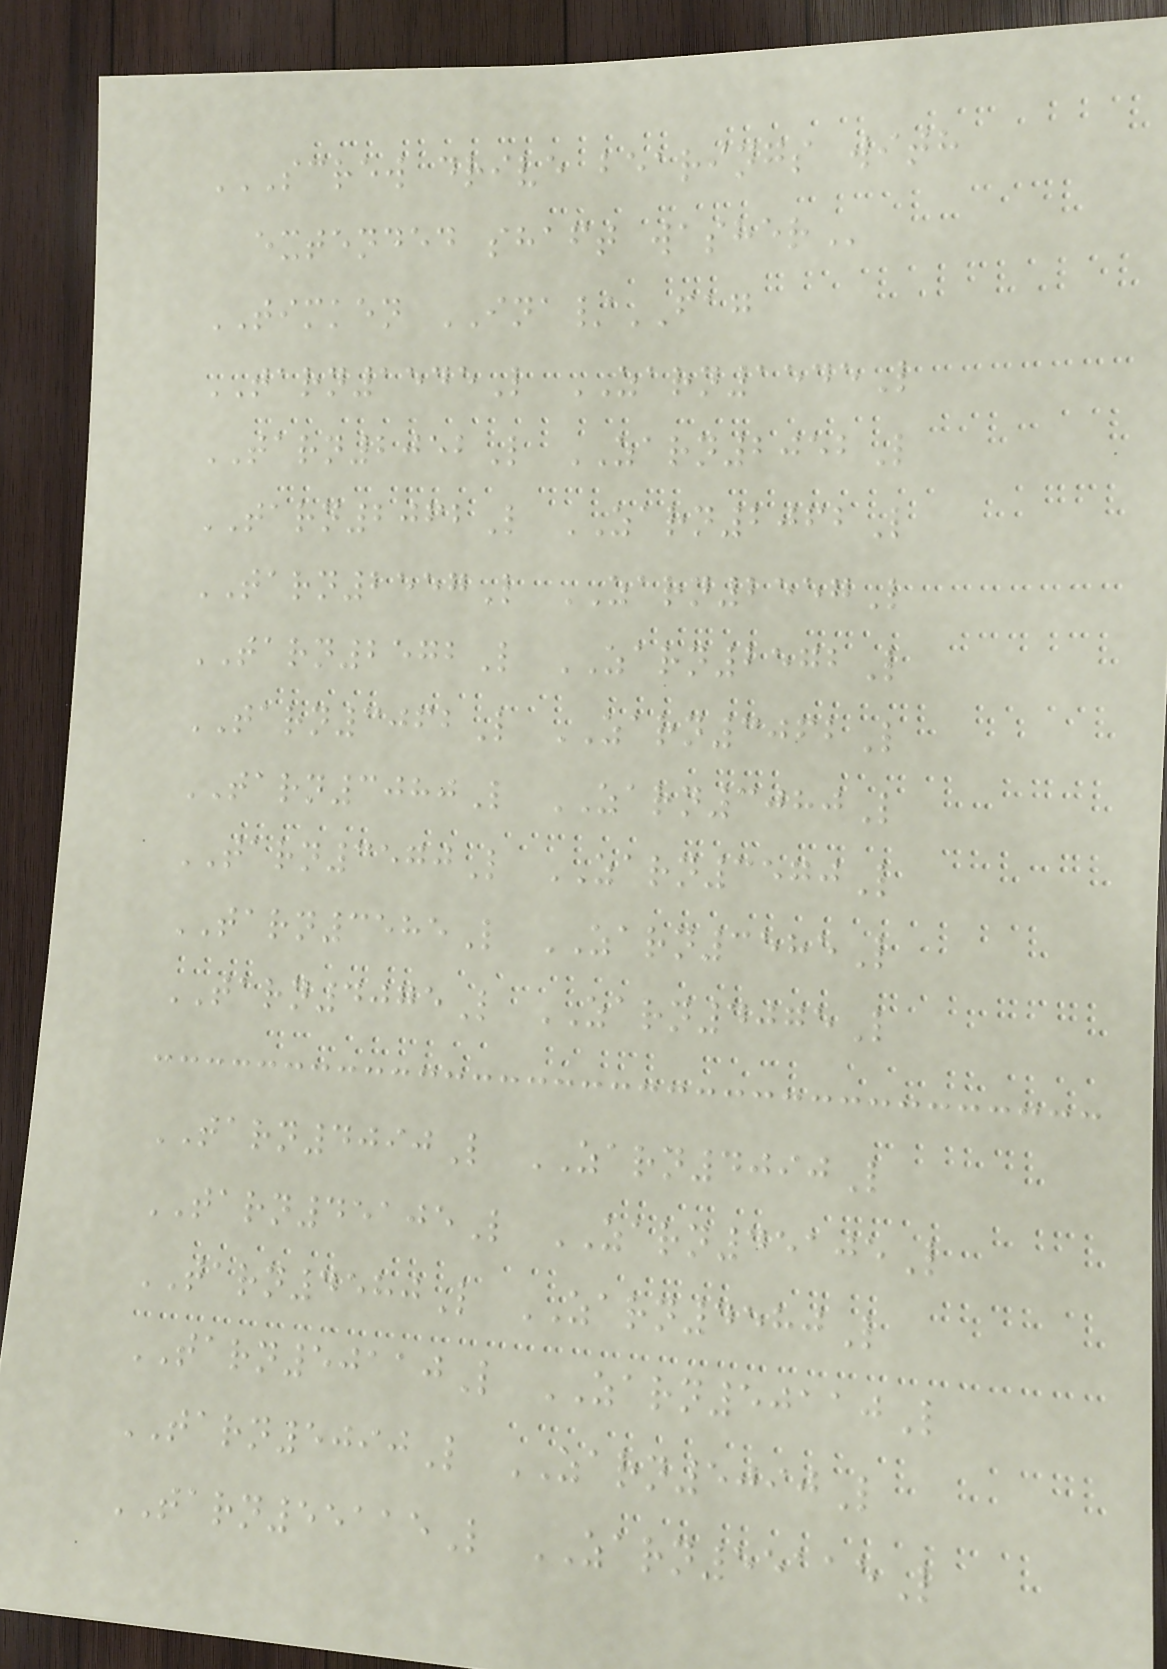SCREW DRIVE BEARINGS WITH
EXTENDED SHAFT WASHER
TIMKEN INA/FAG
TARN1545L ZARN1545L
TARN2052L ZARN2052L
TARN2062L ZARN2062L
TARN2557L ZARN2557L
TARN2572L ZARN2572L
TARN3062L ZARN3062L
TARN3080L ZARN3080L
TARN3570L ZARN3570L
TARN3585L ZARN3585L
TARN4075L ZARN4075L
TARN4090L ZARN4090L
TARN45105L ZARN45105L
TARN4580L ZARN4580L
TARN50110L ZARN50110L
TARN5090L ZARN5090L
TARN55115L ZARN55115L
